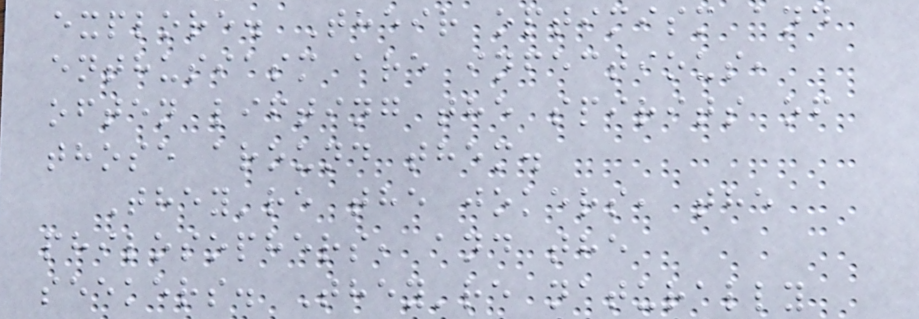explore. Their optimism and
enthusiasm are infectious,
often lifting the spirits of
those around them.
They're the jokers, the
philosophers, and the
seekers. They're naturally
